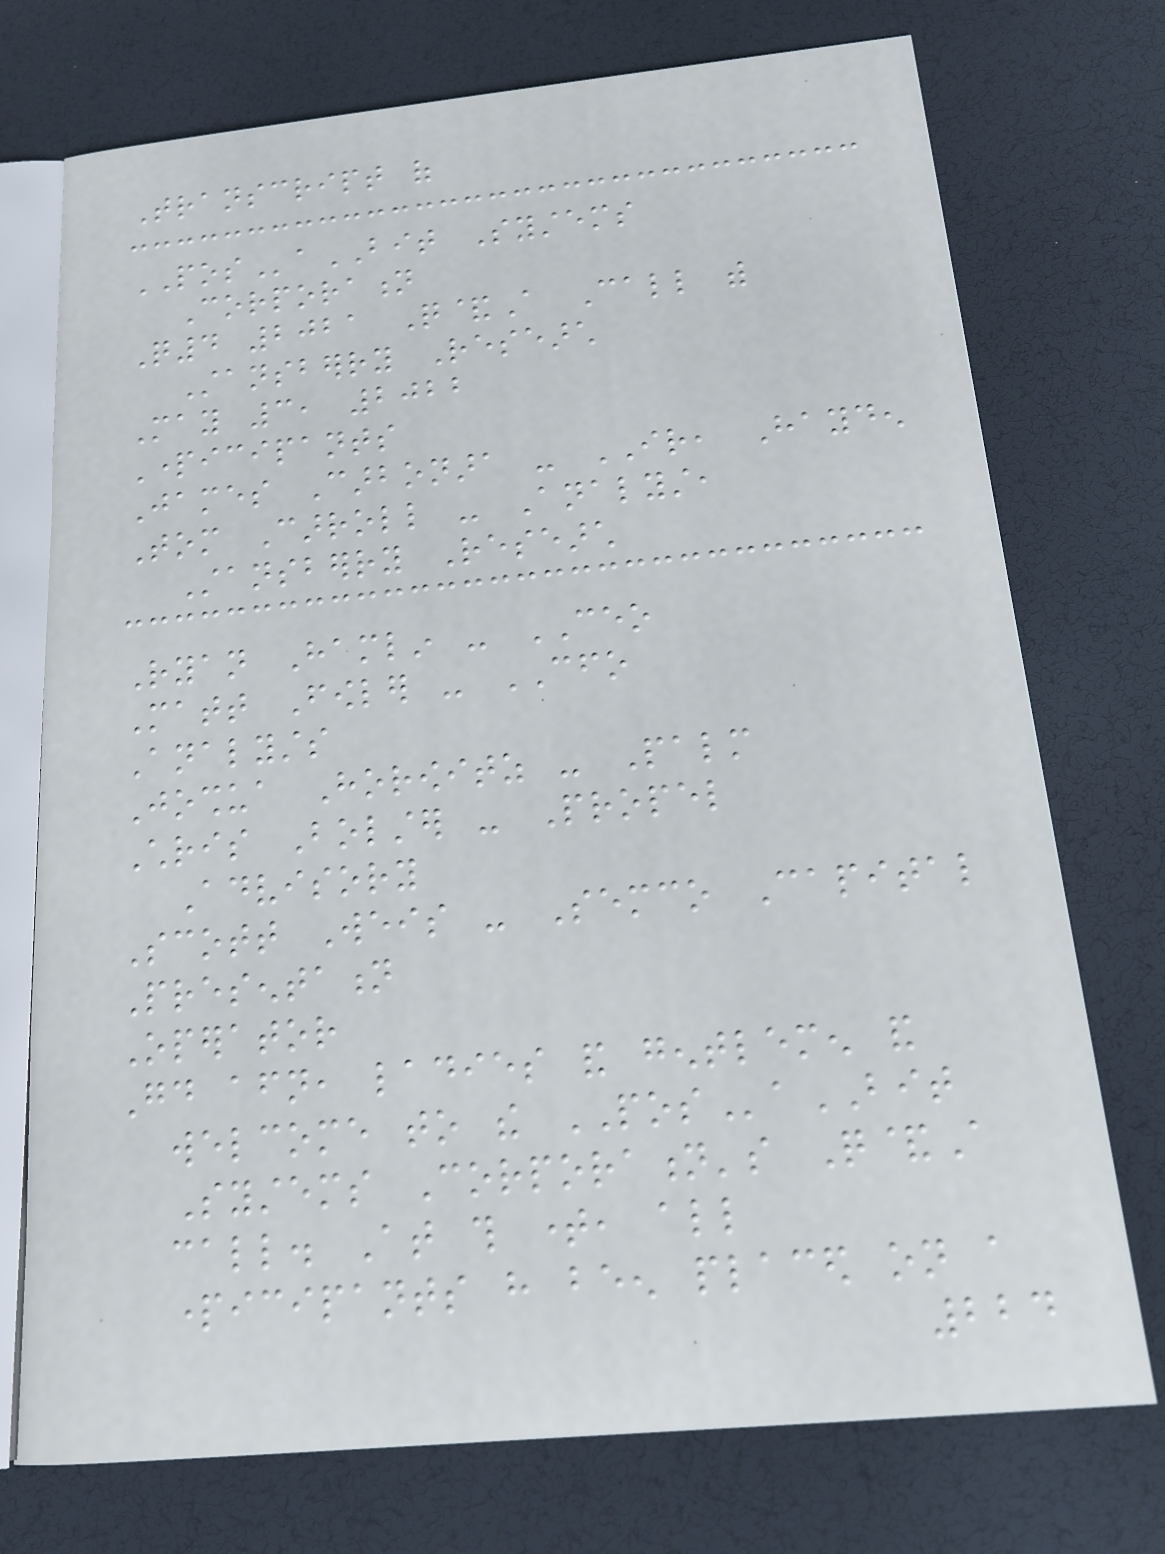Transcript of
POSaBIT Systems
Corporation
Q4 2021 Q&A Call with
Stansberry Research
May 3, 2022
Participants
James Carbonara - IR, Hayden
Tom Carroll - Analyst,
Stansberry Research
Ryan Hamlin - CEO
Matt Fowler - CFO
Analysts
Joshua Horowitz - Palm
Chris Bolster - Propel
Advisory
Scott Weis - Semco Capital
Presentation
Operator
Good afternoon, ladies and gentlemen and
welcome to the POSaBIT
Systems Corporation's Q&A
call. At this time, all
participants have been placed on a
224
